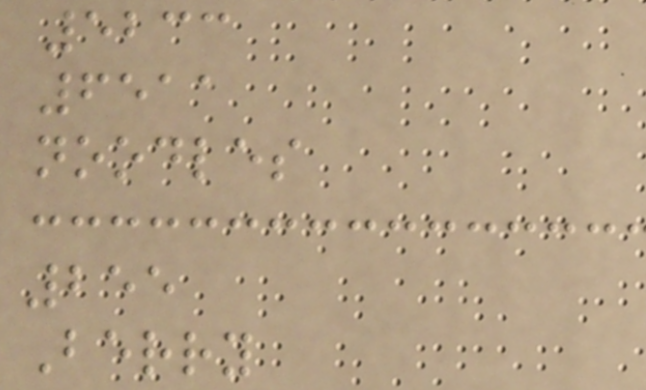5233
6511
noodles
255
Berry
